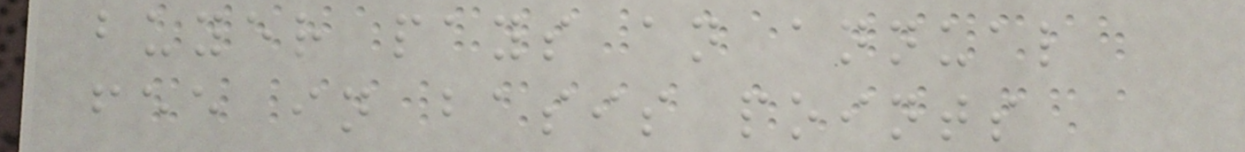buyer pays an annual
fee in basis points
